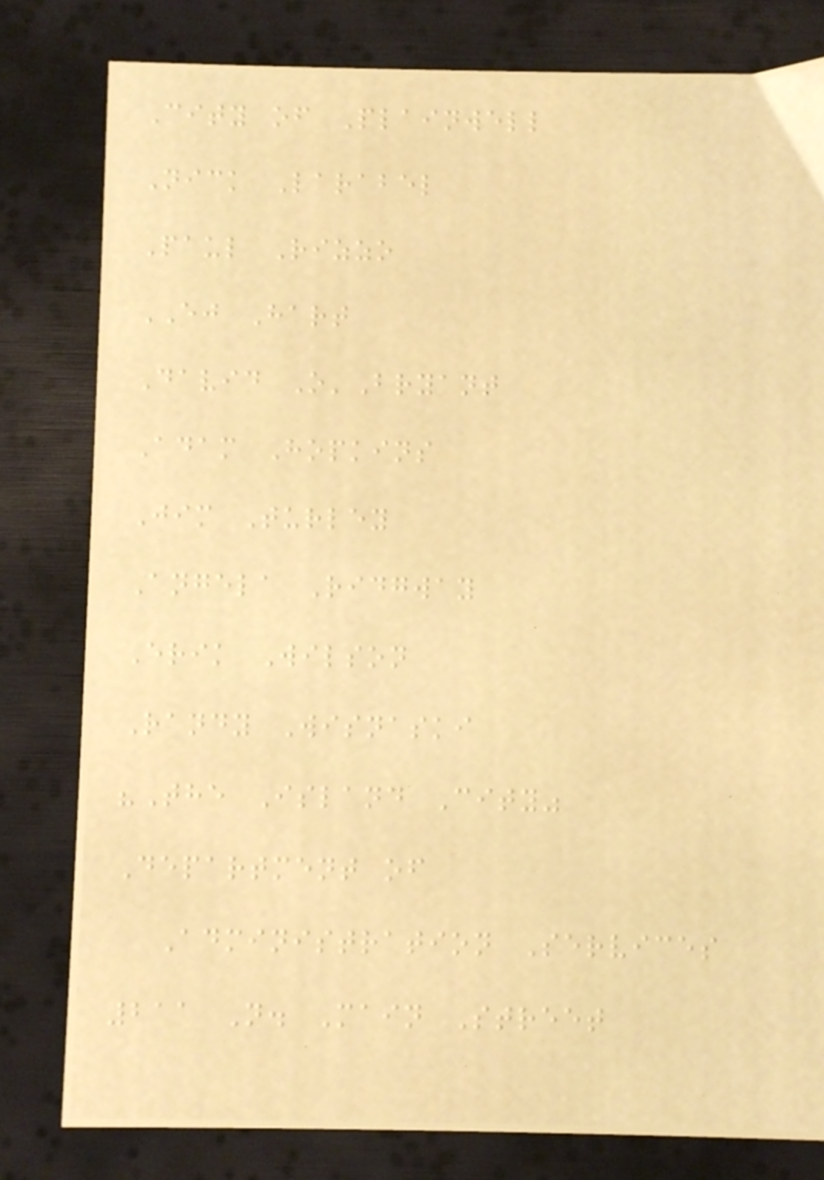City of Plainwell
Nick Larabel
Paul Rizzo
EJ Hart
David O'Bryant
Adam Hopkins
Jim Turley
Angela Ridgway
Erik Wilson
Randy Wisnaski
"The Island City"
Department of
Administration Services
211 N. Main Street
